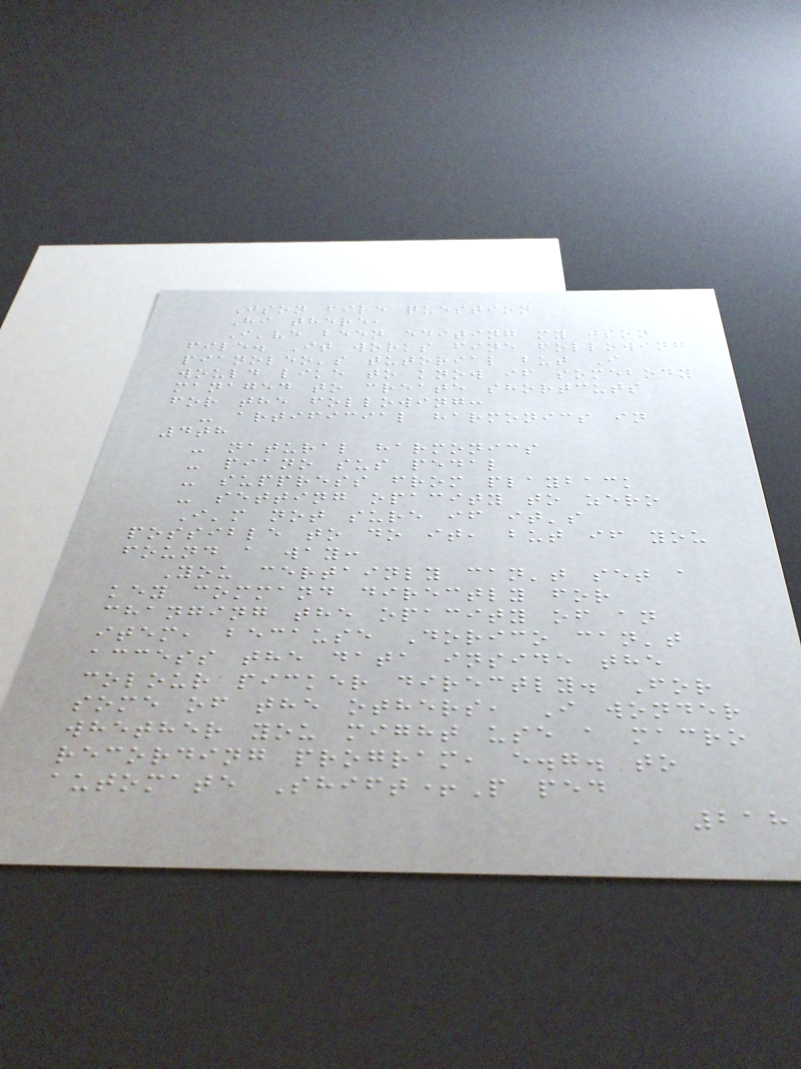Json file question
Hi there,
I've been editing my json
file. It works fine following
pianoleo's tutorial but I
would like to know if somebody
managed to create shortcuts
for the following:
- artificial harmonics in
4th
- natural harmonics
- piano sus pedal
- suppress from playback
- setting opacity to zero
I'm not sure if it's
possible to do it, but if you
found a way:
You certainly can't set a
key command directly for
changing the opacity of an
item, because Dorico can't
access the data inside the
colour picker directly. For
some of the others, I wonder
whether you might use a macro
recording program, e.g. to
automate Shift+P ped
218
